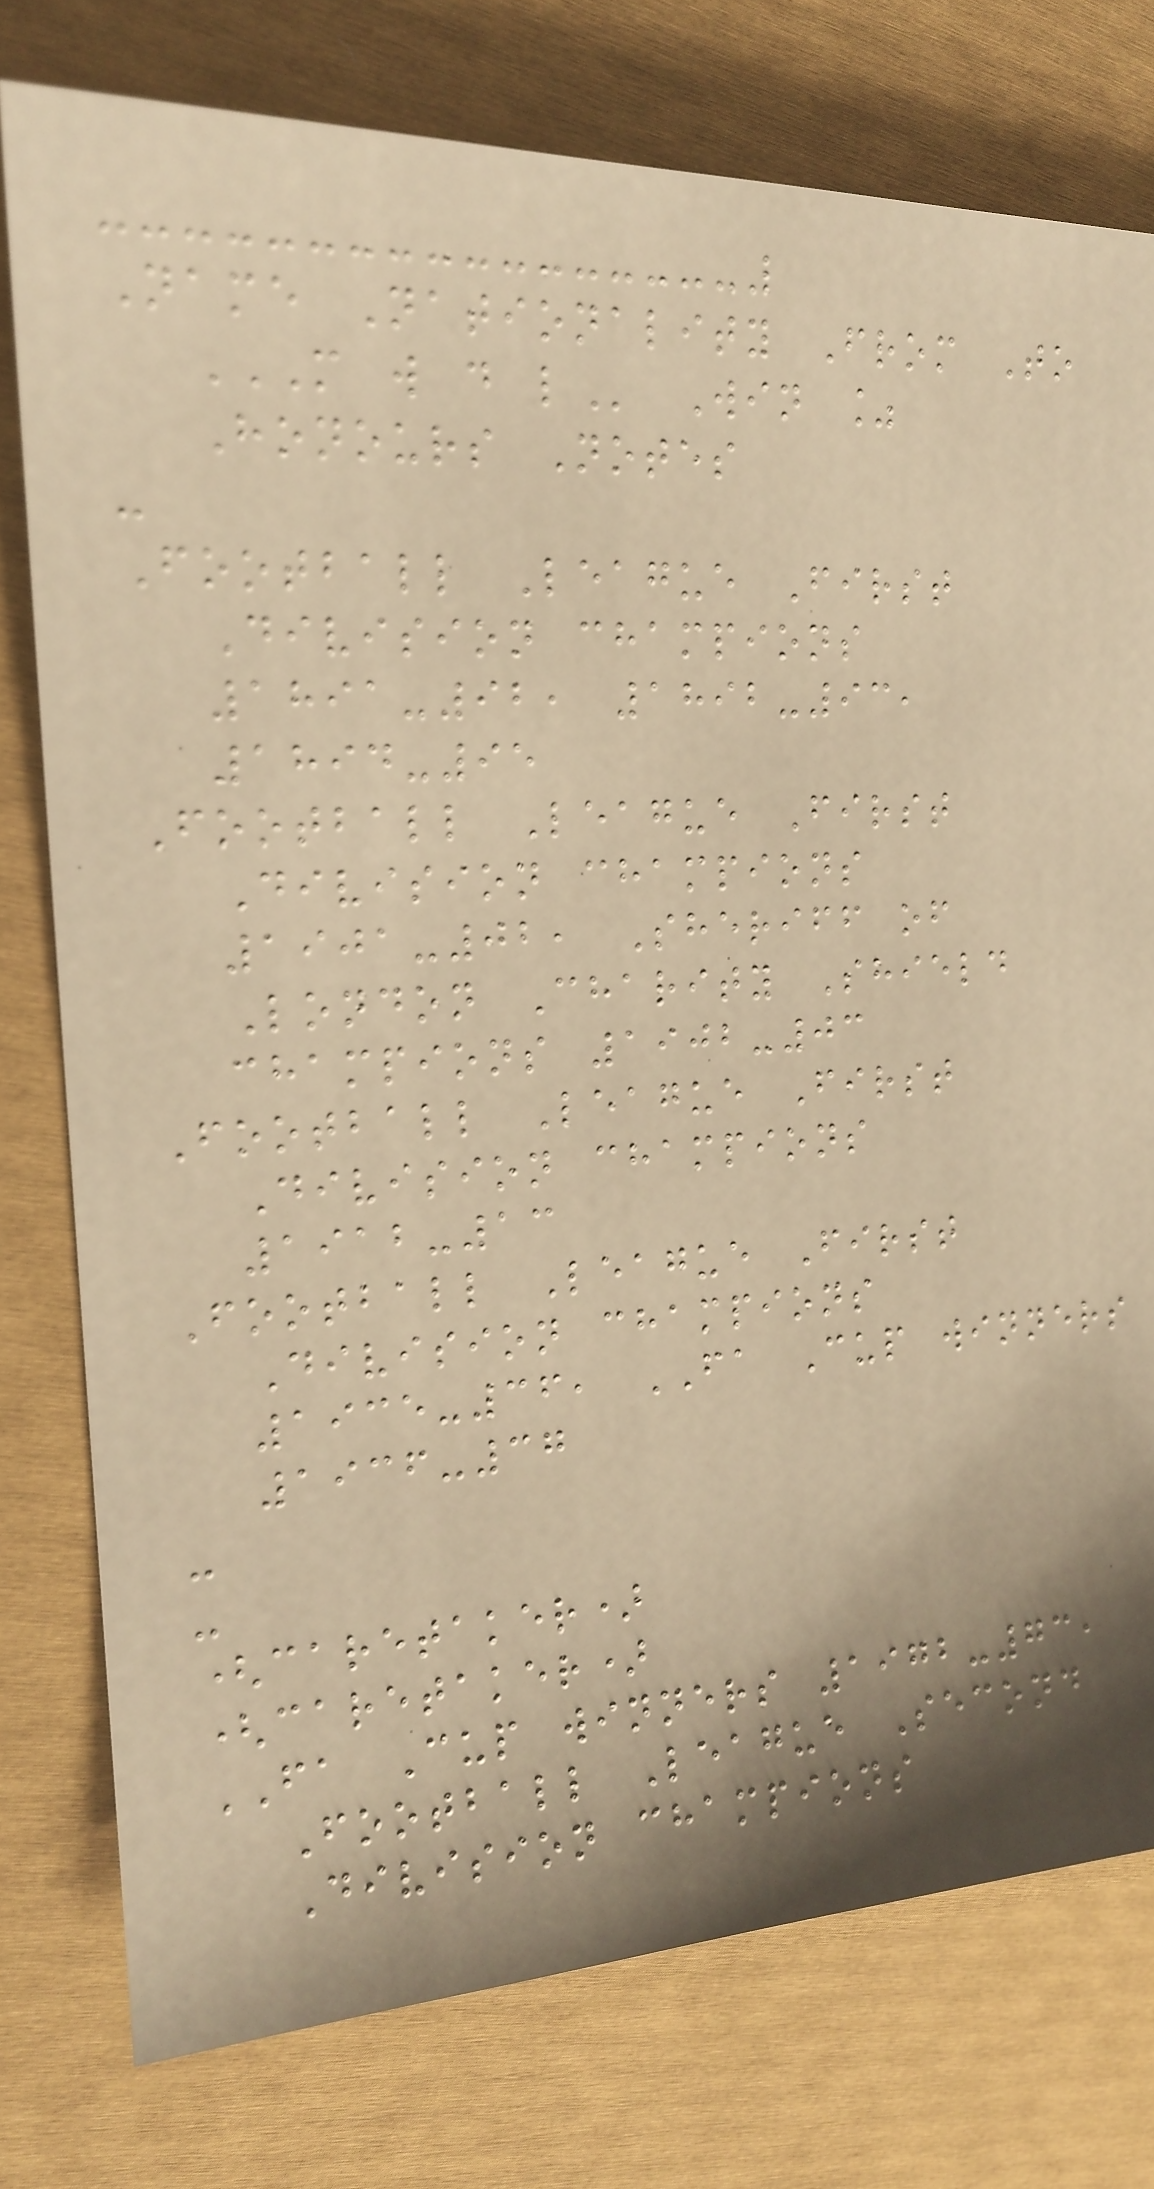Name Nationality From To
M W D L Win %
Honours Notes
-
Football League First
Division champions
1891-92, 1892-93,
1894-95
Football League First
Division champions
1901-02, Sheriff of
London Charity Shield
champions 1902-03
Football League First
Division champions
1912-13
Football League First
Division champions
1935-36, FA Cup winners
1936-37
-
-
(caretaker)
(caretaker)
FA Cup winners 1972-73,
Football League Second
Division champions
